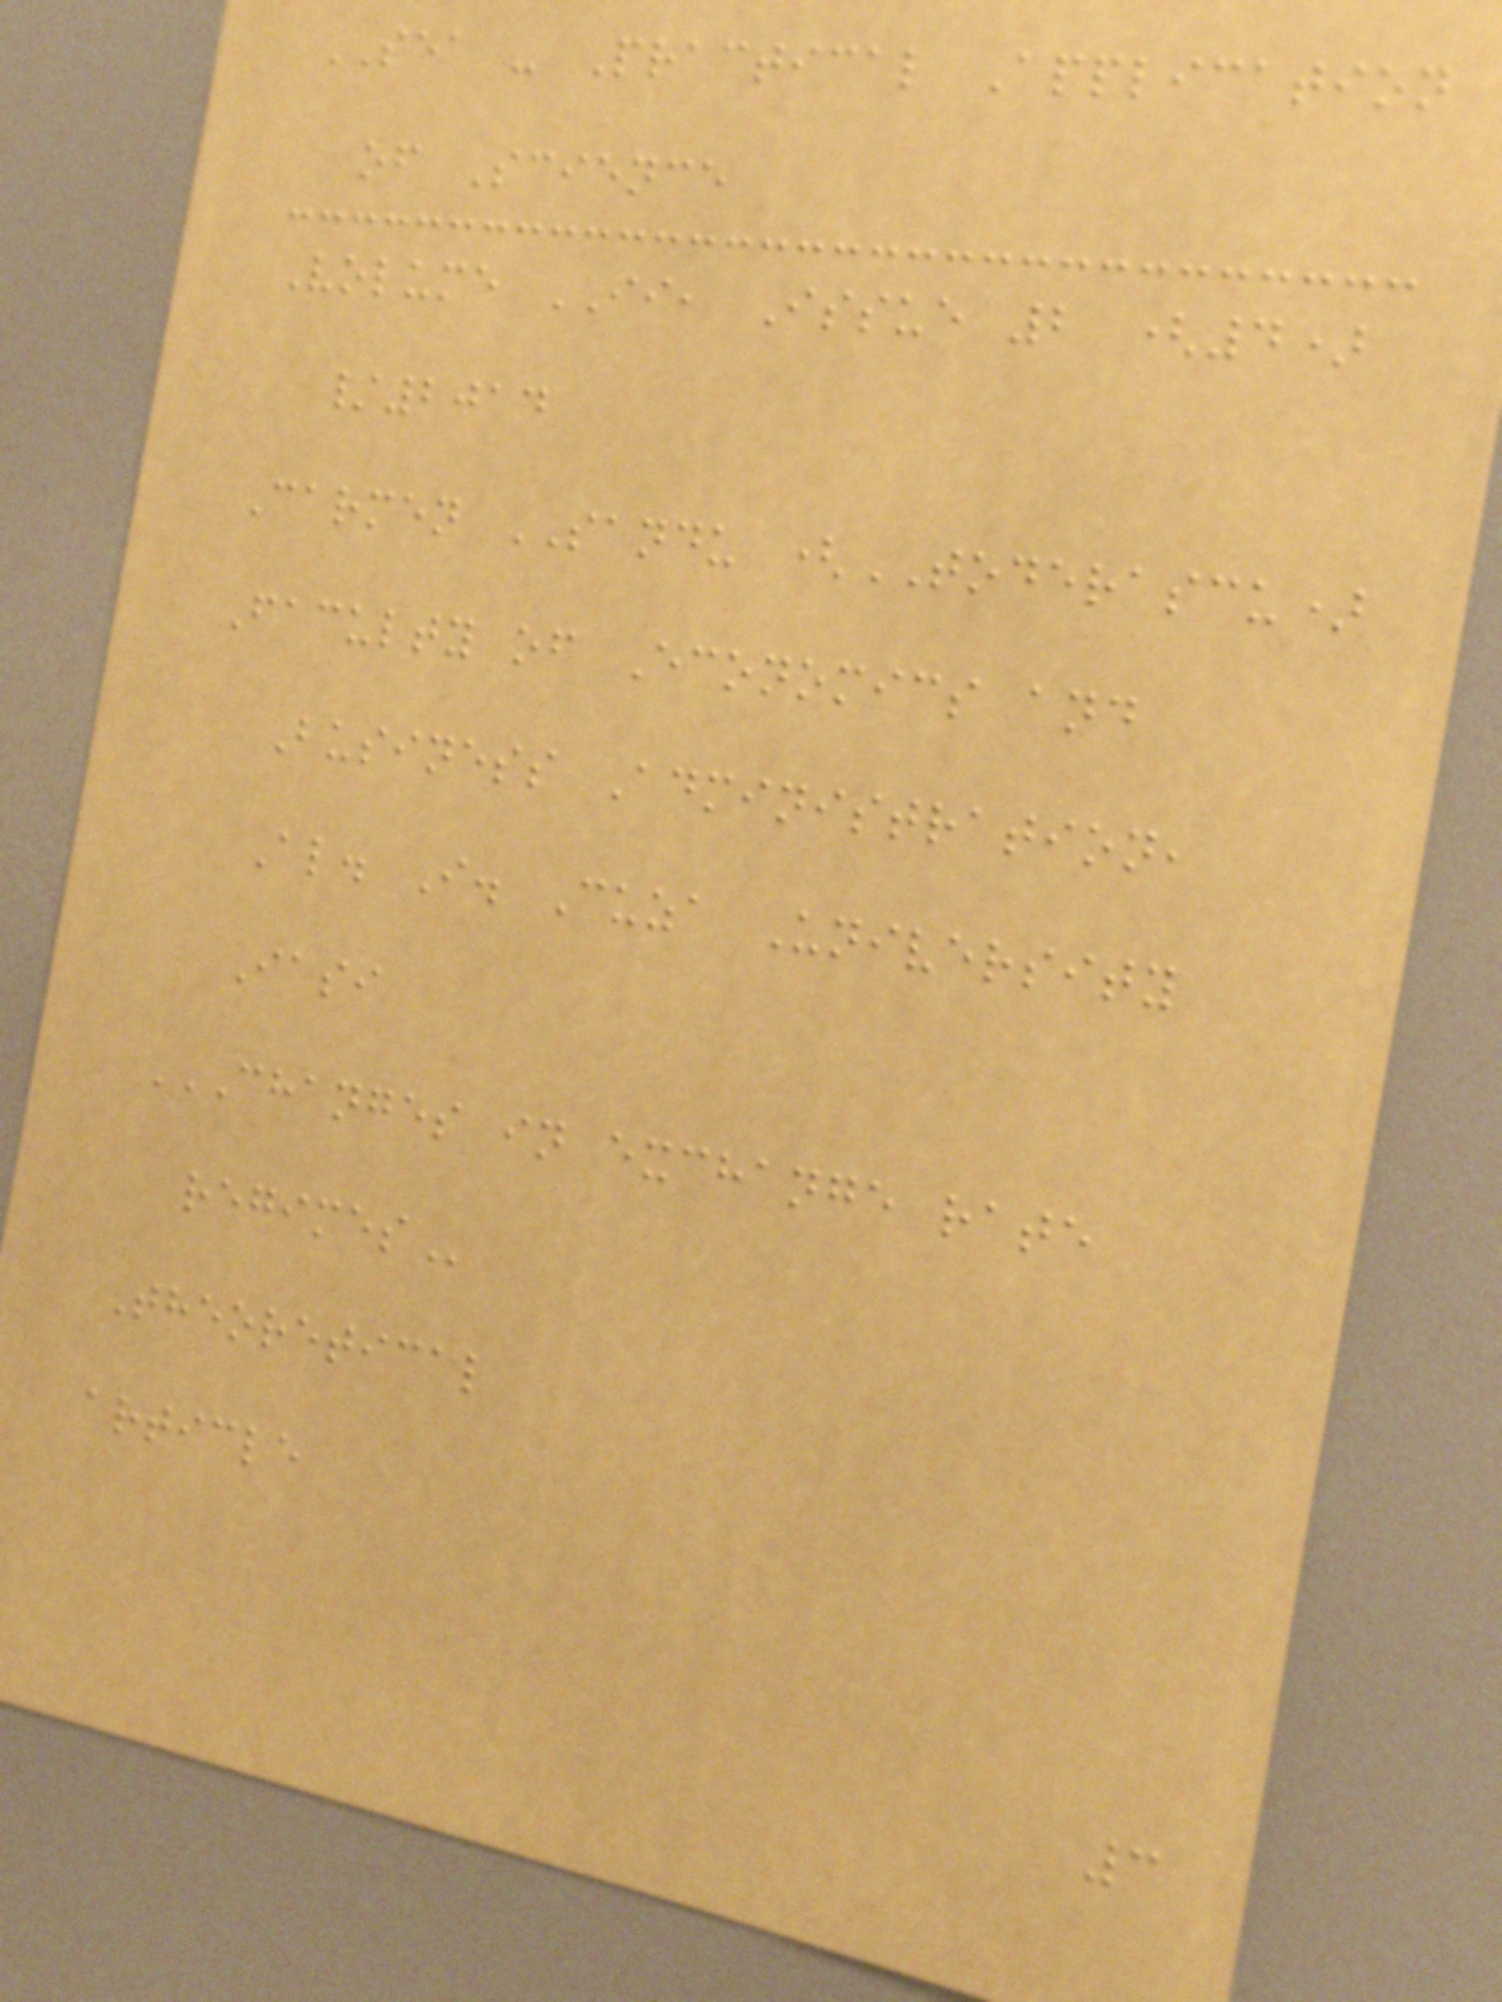SEA - Practical Application
of Science
Volume II, Issue 2 (4)
/2014
Carmen SANDU (TODERASCU)
Faculty of Economics and
Business Administration,
Al. I. Cuza University
Iasi
CHANGES IN EXCHANGE RATE
REGIMES
Theoretical
article
3
